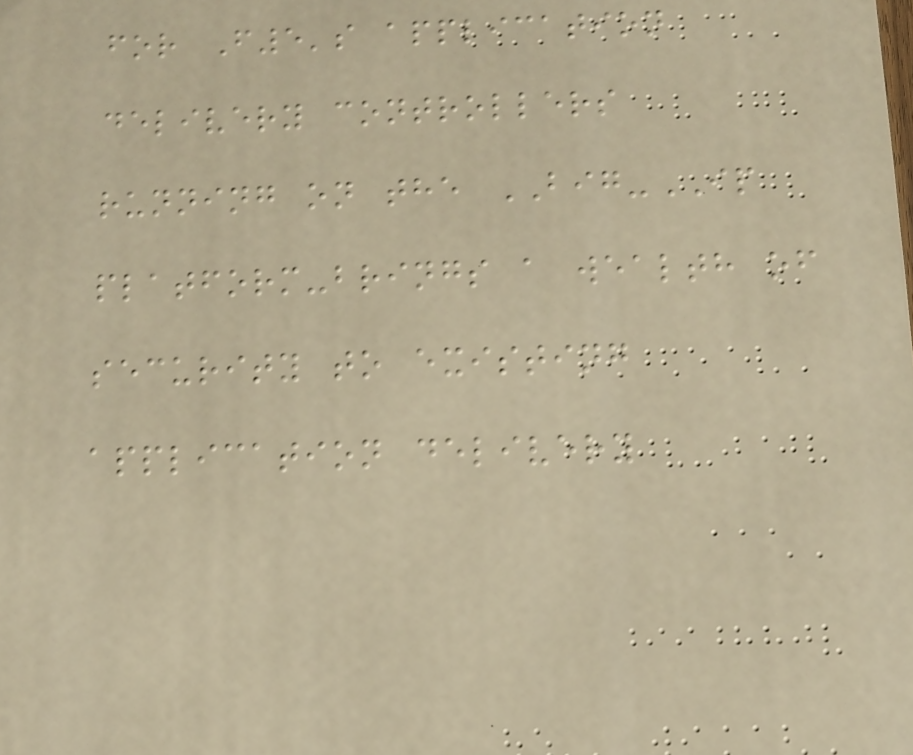for F5's application
delivery controllers
running on the BIG-IP
platform-brings a wealth of
security to existing
application delivery
